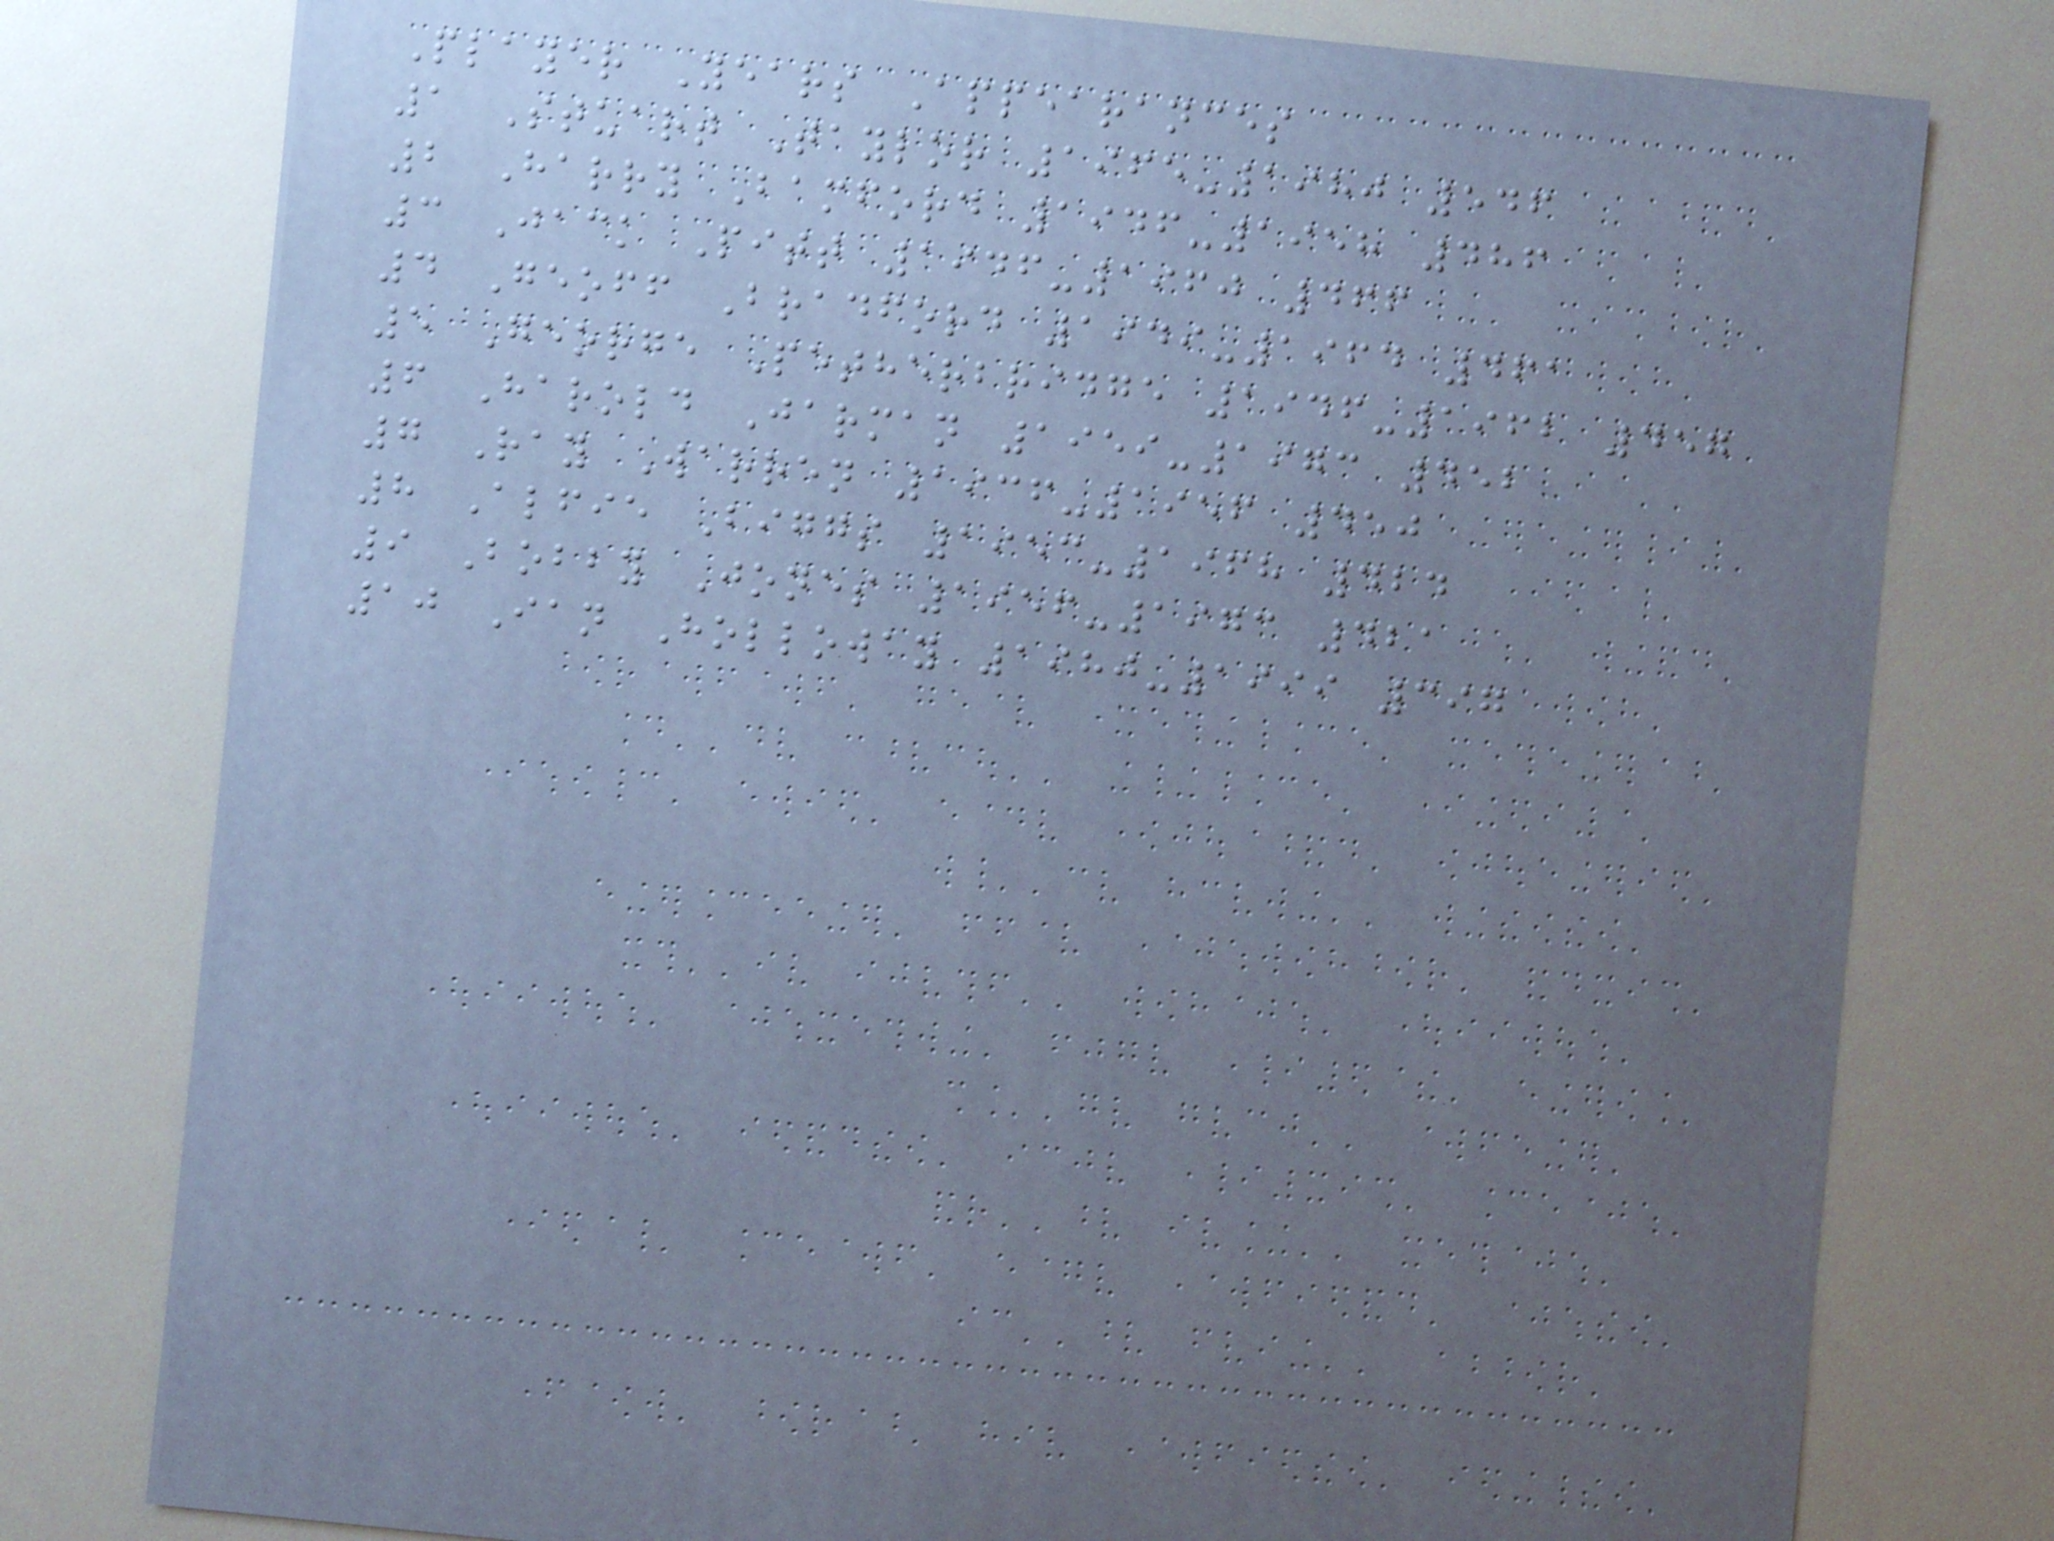Player Years Appearances
1 Stuart Taylor 1965-1980 546
2 Harry Bamford 1946-1958 486
3 Jack Pitt 1946-1960 466
4 Geoff Bradford 1949-1964 461
5 George Petherbridge 1946-1962 457
6 Harold Jarman 1959-1973 452
7 Ray Warren 1936-1956 450
8 Alfie Biggs 1953-1968 424
9 Bobby Jones 1956-1973 421
10 Ian Holloway 1980-1999 397
